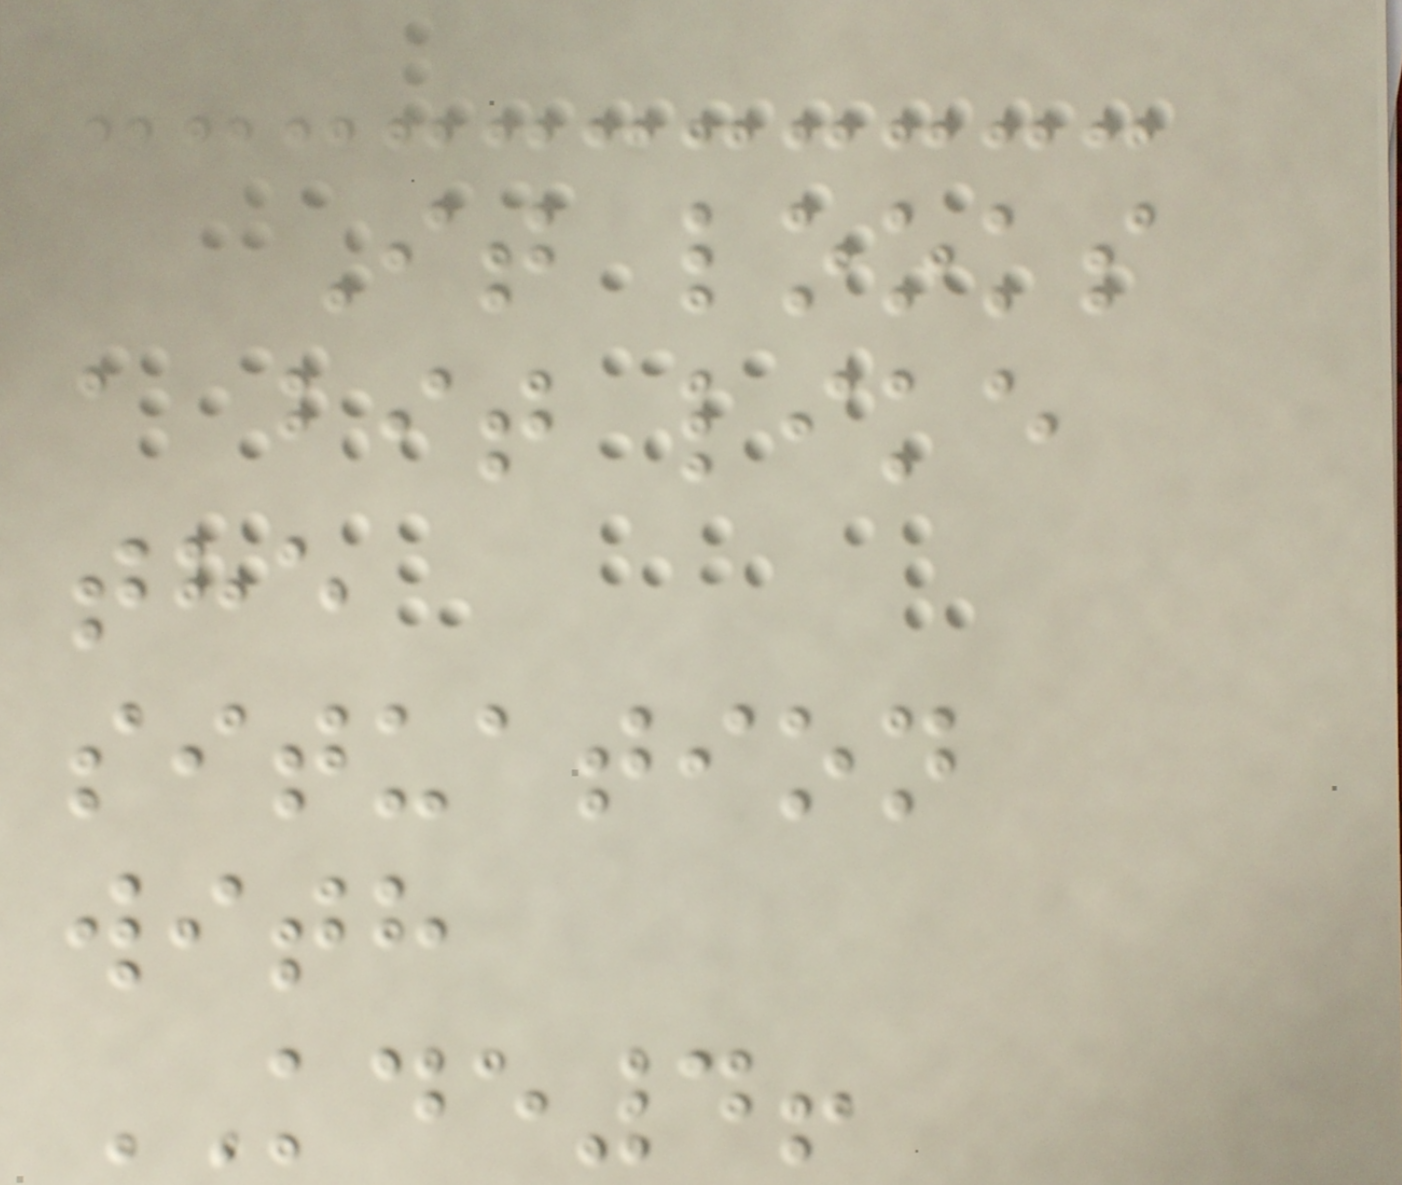It looks
a bit like
the
situation
with
KDE4!
